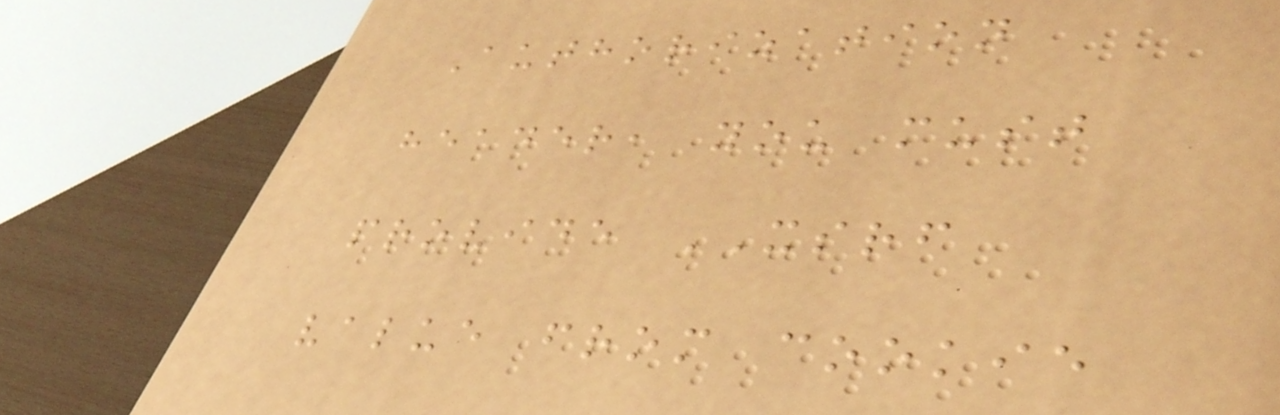Authorization
header, you must
provide XSRF
value from cookie
